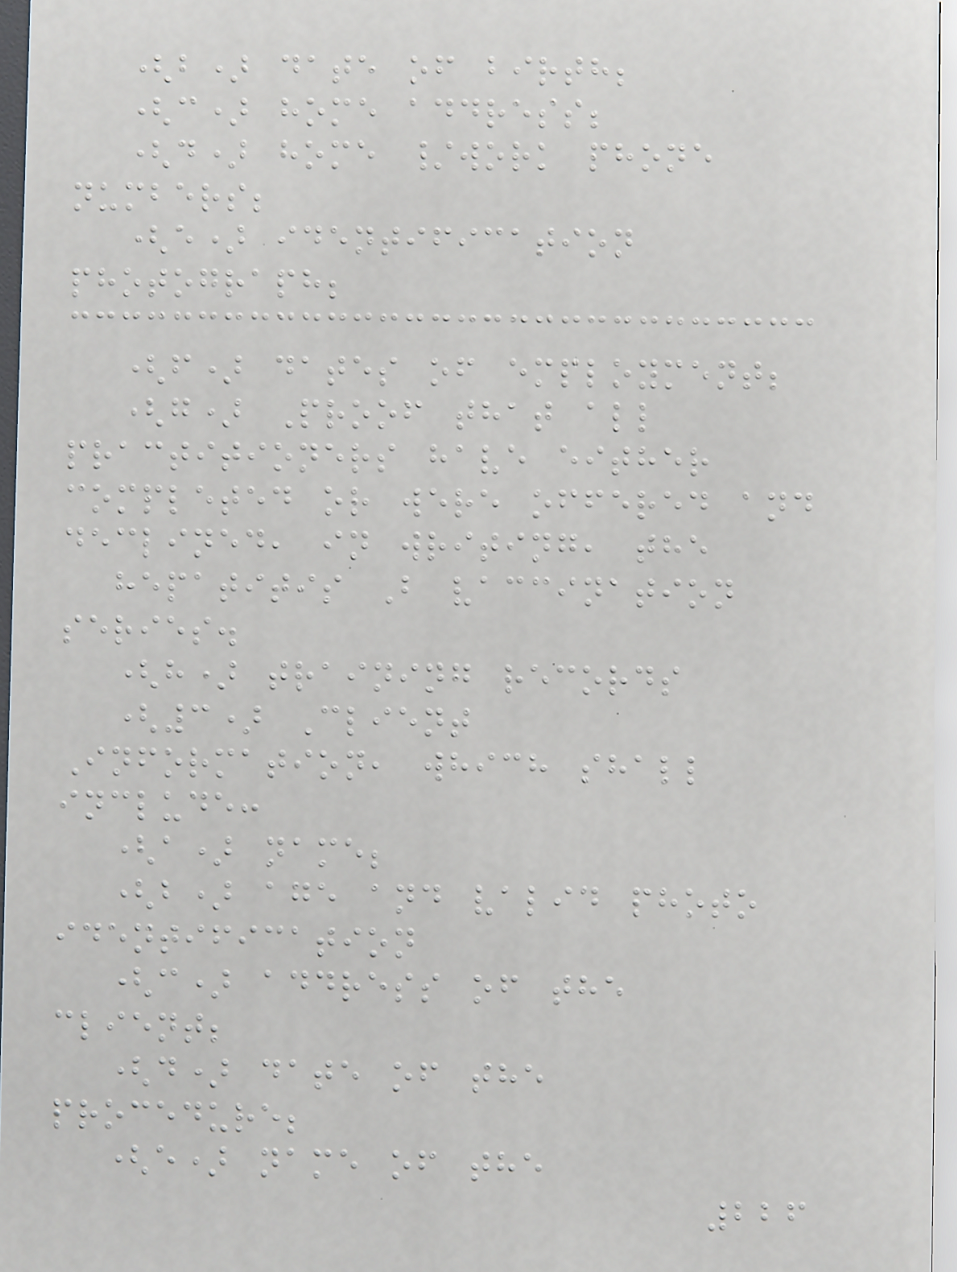(b) date of birth;
(c) home address;
(d) home /work phone
numbers;
(e) identification
photograph;
(f) dates of employment;
(g) Proof that all
practitioners have either
completed or were offered and
declined, in writing, the
hepatitis B vaccination
series.
(h) training records
(3) Client
Information, which shall
include:
(a) name;
(b) age and valid photo
identification
(c) address of the
client;
(d) date of the
procedure;
(e) name of the
226
